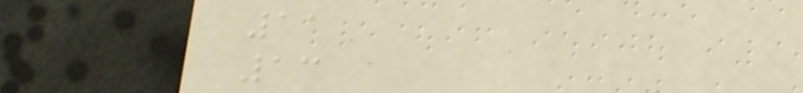11
13
